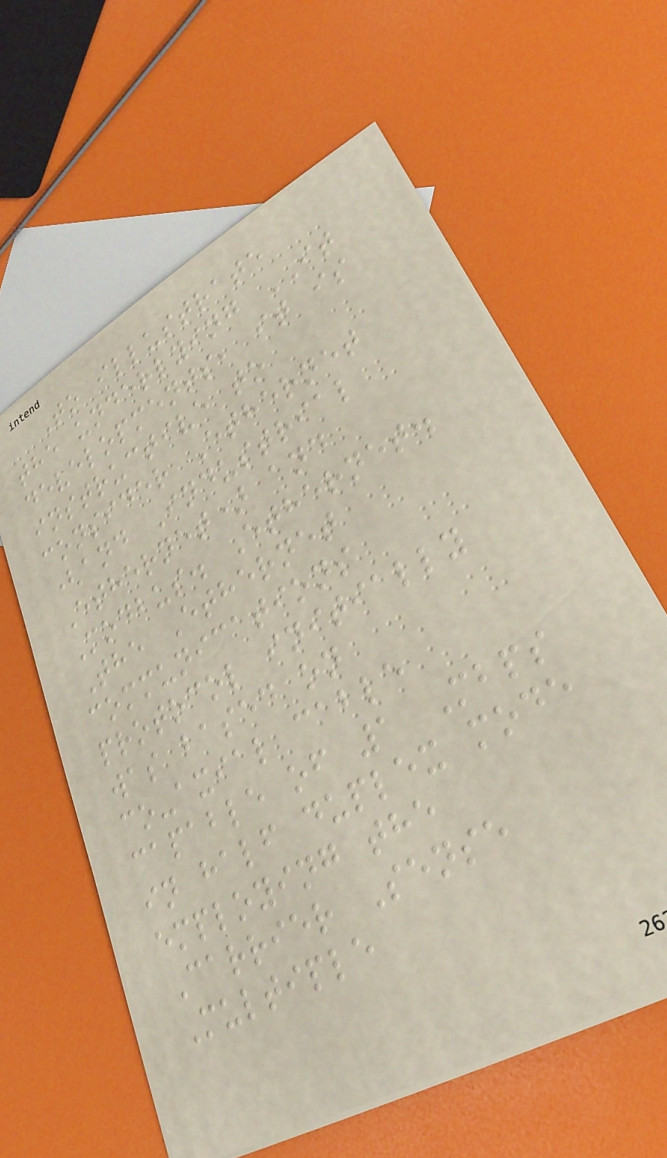To illustrate
the underlying IT
developments, it is
instructive to
consider Ethernet
(and Industrial
Ethernet) and
Modbus. Ethernet.
The Ethernet
communications
protocol initially
was based on
co-axial cable
capable of 1 Mbps
in half duplex mode
employing the
Carrier Sense
Multiple
